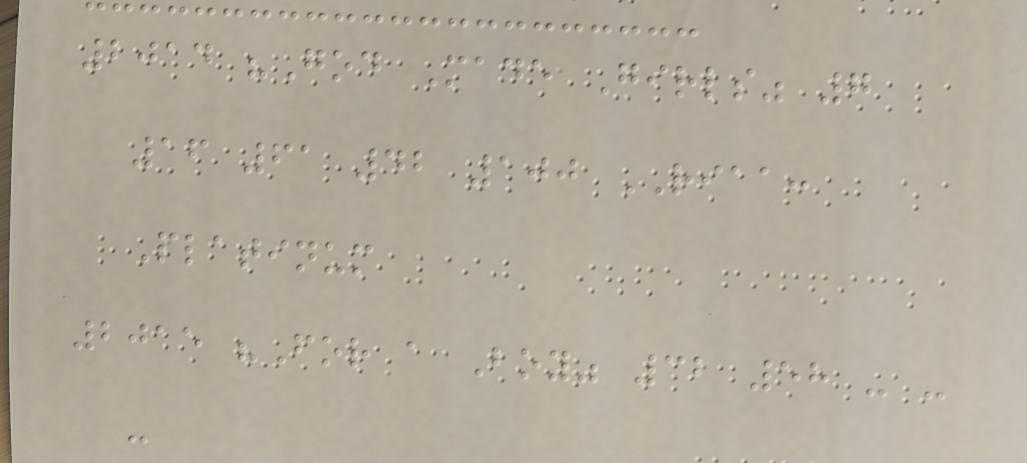2014 "God Made Girls" 7
16 61 42 100 RIAA:
Platinum
2015 "For a Boy" 32 58 - -
-
